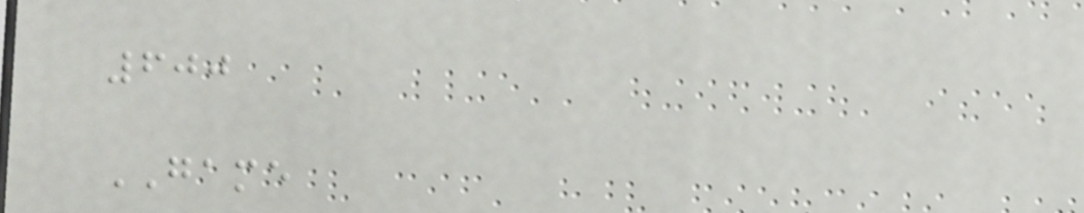600
GAME
